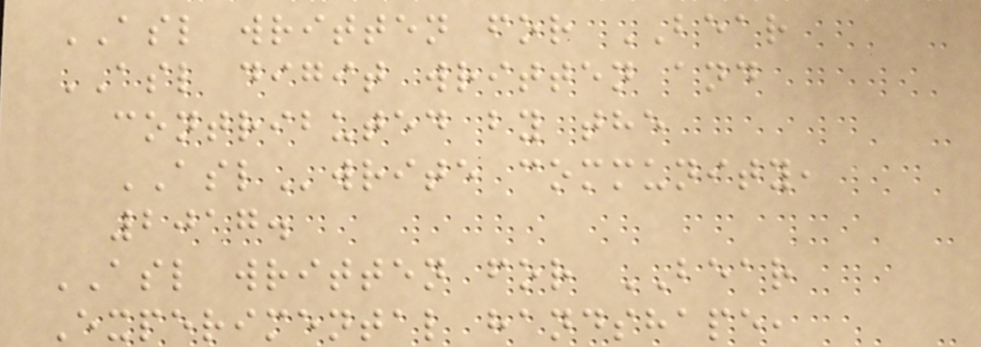ASL written for BEAR
ASL digit written and
contributed by the
ASLwrite community,
2017.
ASL written for BEAR
Experimental handshape,
